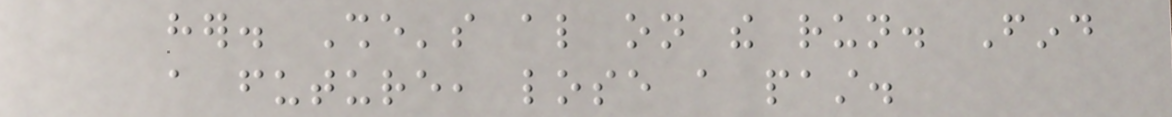her. She's also on the run. Find
a future, lose a past.
